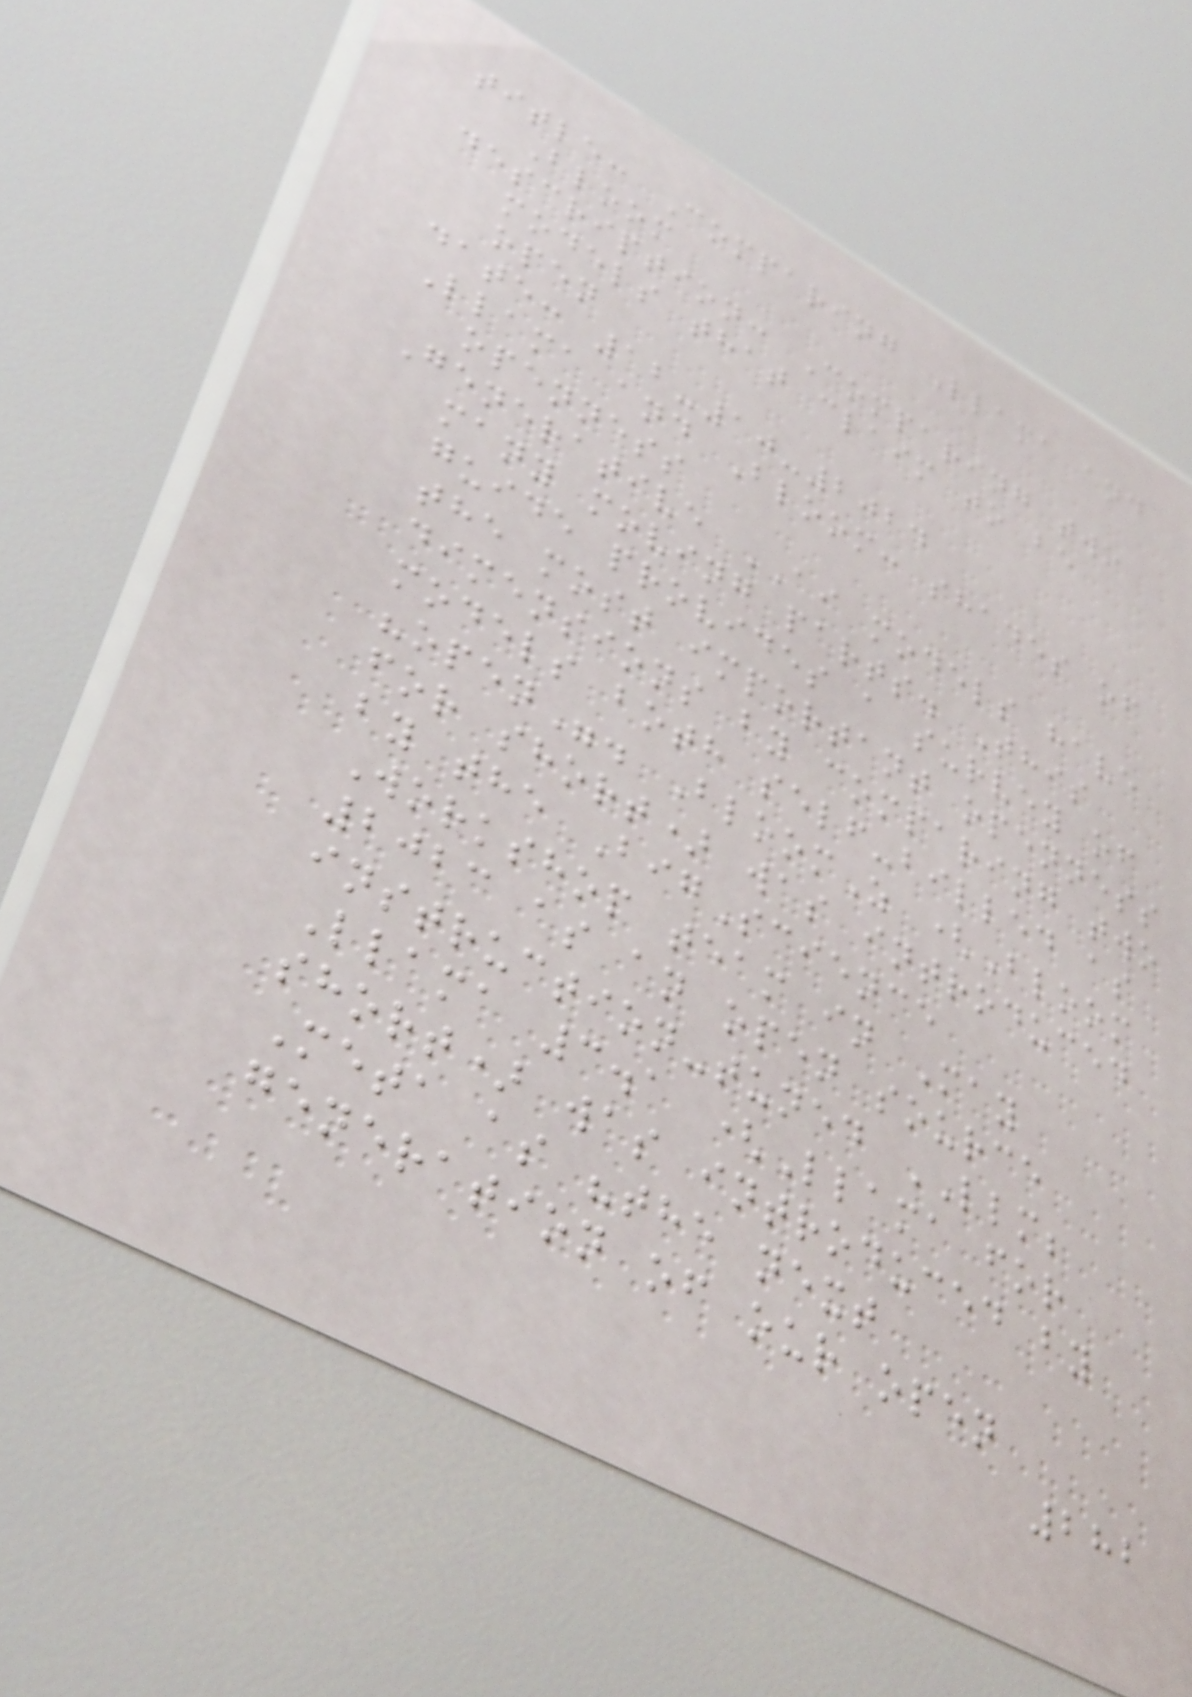title: Comparing Llama and
Bloom
description: Comparing two
models that claim to be
open
date: 12-10-2024
Llama and Bloom: shades of
openness
Generative AI models have
many moving parts. This
guide provides a survey of
the most important openness
dimensions by comparing two
models both self-billed as
"open". BloomZ (Bloom
for short) was introduced
by the BigScience
Workshop team in May
2023 as an open source
instruction-tuned LLM;
Llama 3.1 (Llama for
short) was introduced by
Meta as "the next
generation of our open
282
